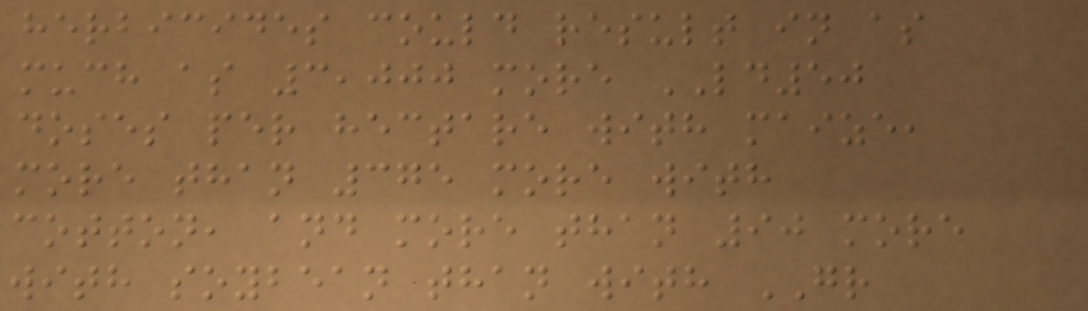herbicides could result in as
much as 3,000 more LD50
doses per hectare with maize,
more than 375 more with
cotton, and more than 90 more
with soybean than with GR
